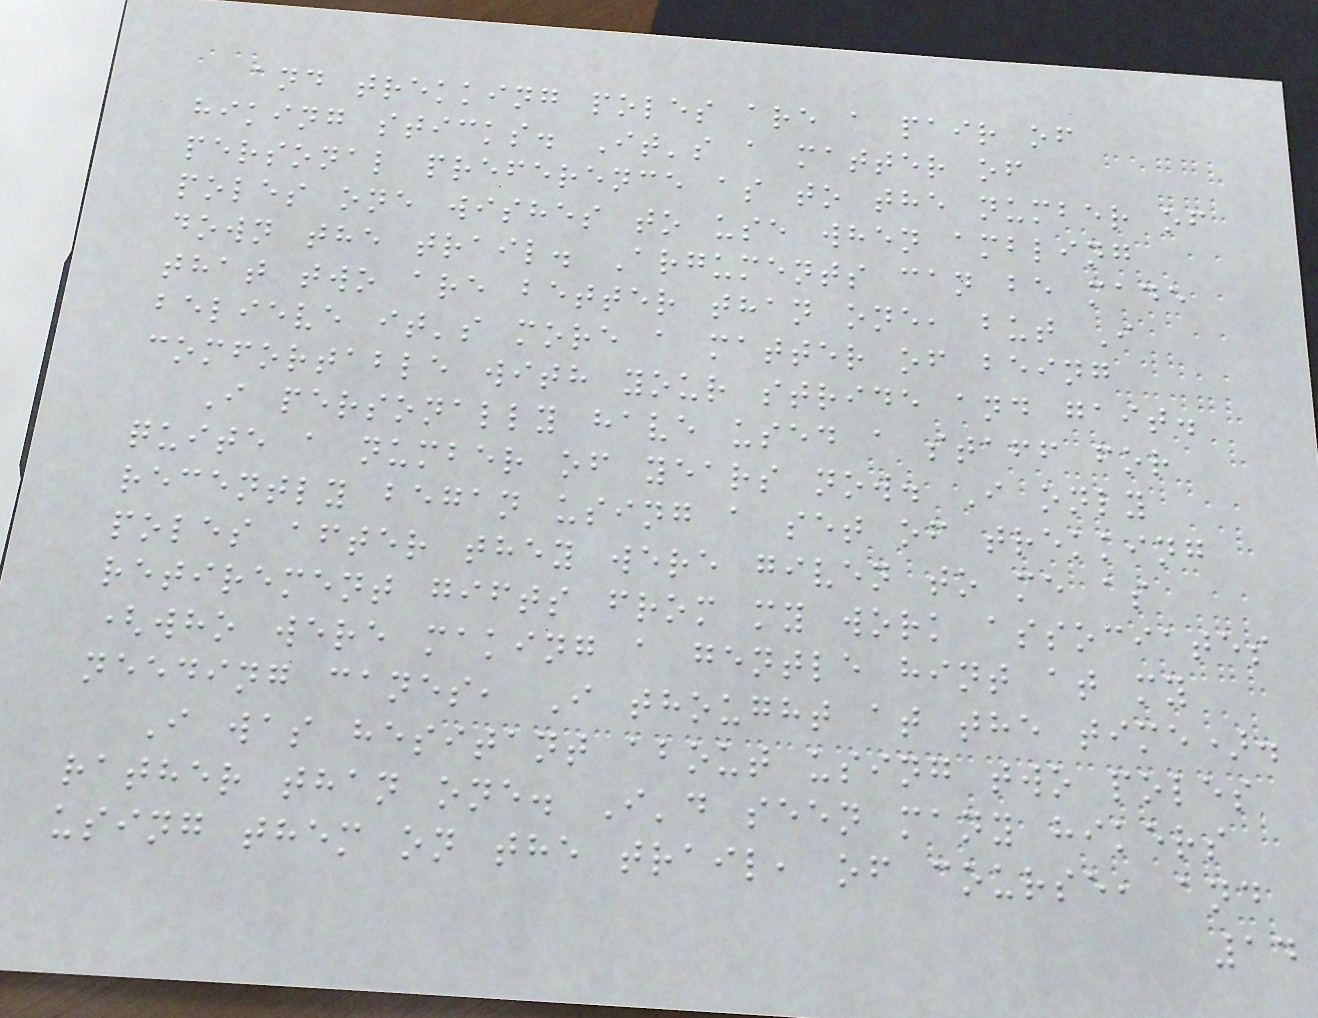and trekking poles are a pair of
hiking sticks. It's a matter of
personal preference as to the number of
poles one wishes to use when ambling
down the trail. Arguments can be made
that two are better than one, but I
believe it's more a matter of being
comfortable with your stride and gait.
I personally have used a staff for
quite a number of years now. I only
recently began using a set of trekking
poles after they were given to me as
retirement gifts from my work associates
(who were making a gentle hint at my
needing canes, I thought at the time).
I was hesitant about using two poles
rather than one. I'd seen many hikers
using them on the trail, of course, and
14
